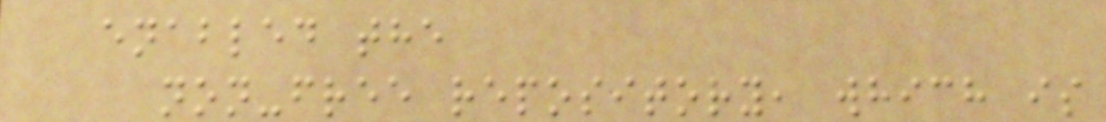enabled the
non-free repository, which is
